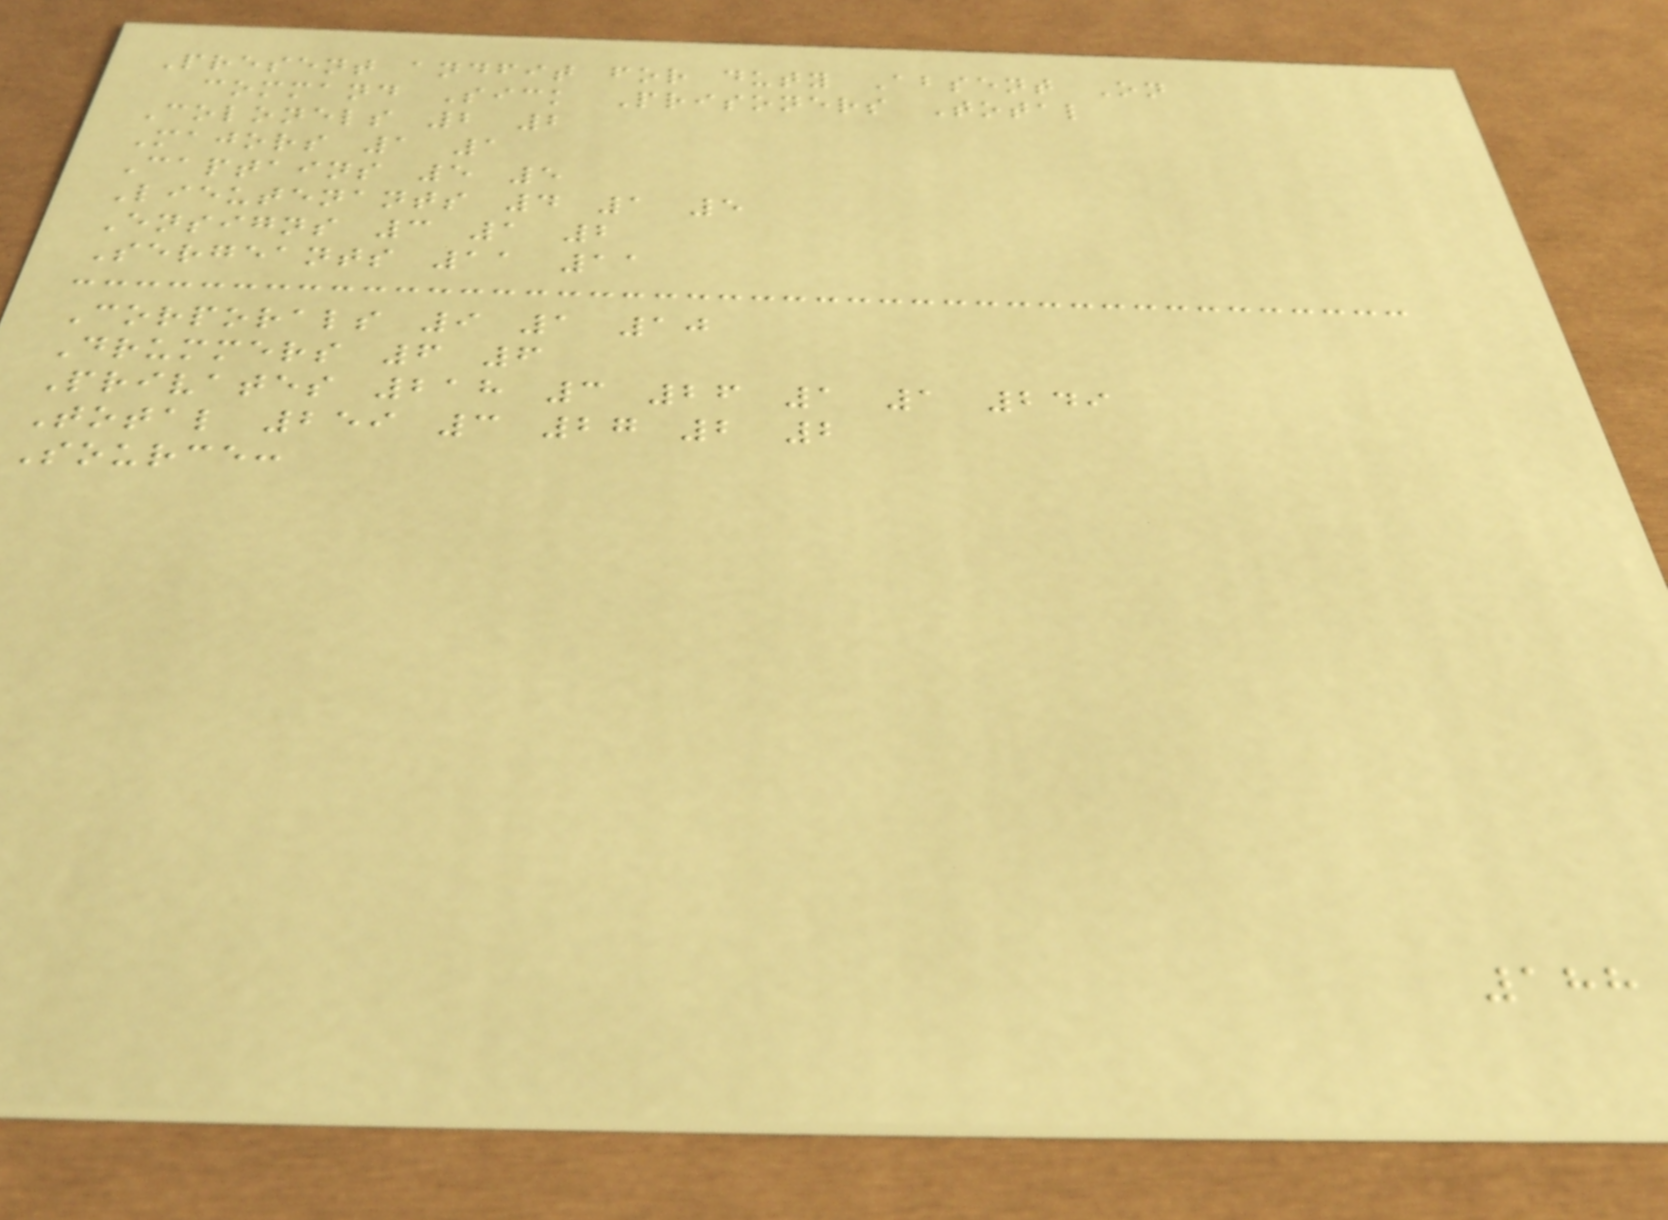Present andfit for duty Absent On
command Sick Prisoners Total
Colonels 2 2
Majors 1 1
Captains 5 5
Lieutenants 4 1 5
Ensigns 3 1 2
Sergeants 11 11
Corporals 9 1 10
Drummers 6 6
Privates 218 3 26 1 1 249
Total 259 3 27 2 2
Source:
188
